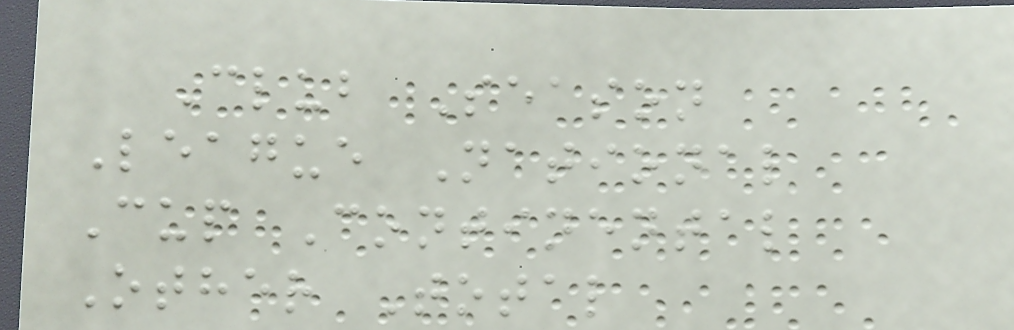Club Season
League National
Cup Continental
Other Total
